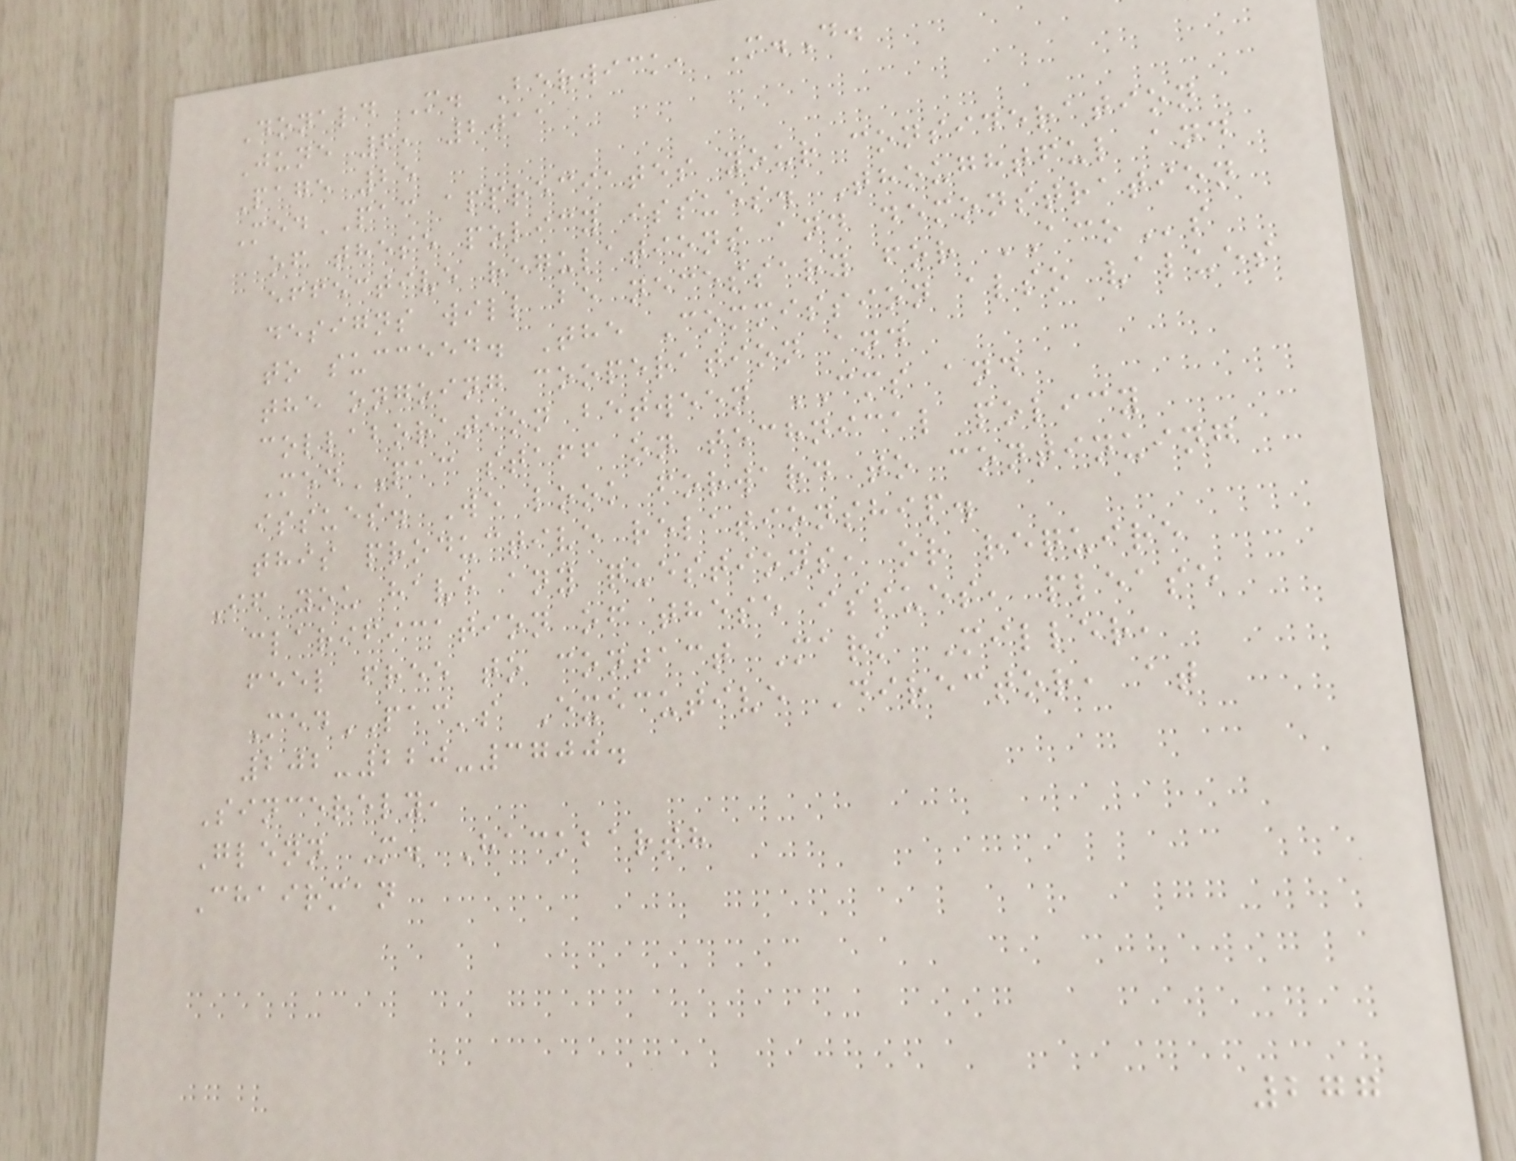Donald M. Berwick, M.D.
June 6, 2011
Page 25
MedPAC appreciates your consideration
of these policy issues. Thoughtful and
effective regulations and demonstration
designs will be necessary for ACOs
to succeed. The Commission also values
the ongoing cooperation and
collaboration between CMS and
MedPAC staff on technical policy
issues. We look forward to continuing
this productive relationship.
If you have any questions, or require
clarification of these issues, please
feel free to contact Mark Miller,
MedPAC's Executive Director, at
202-220-3700.
Sincerely,
Glenn M. Hackbarth
Chairman
277
